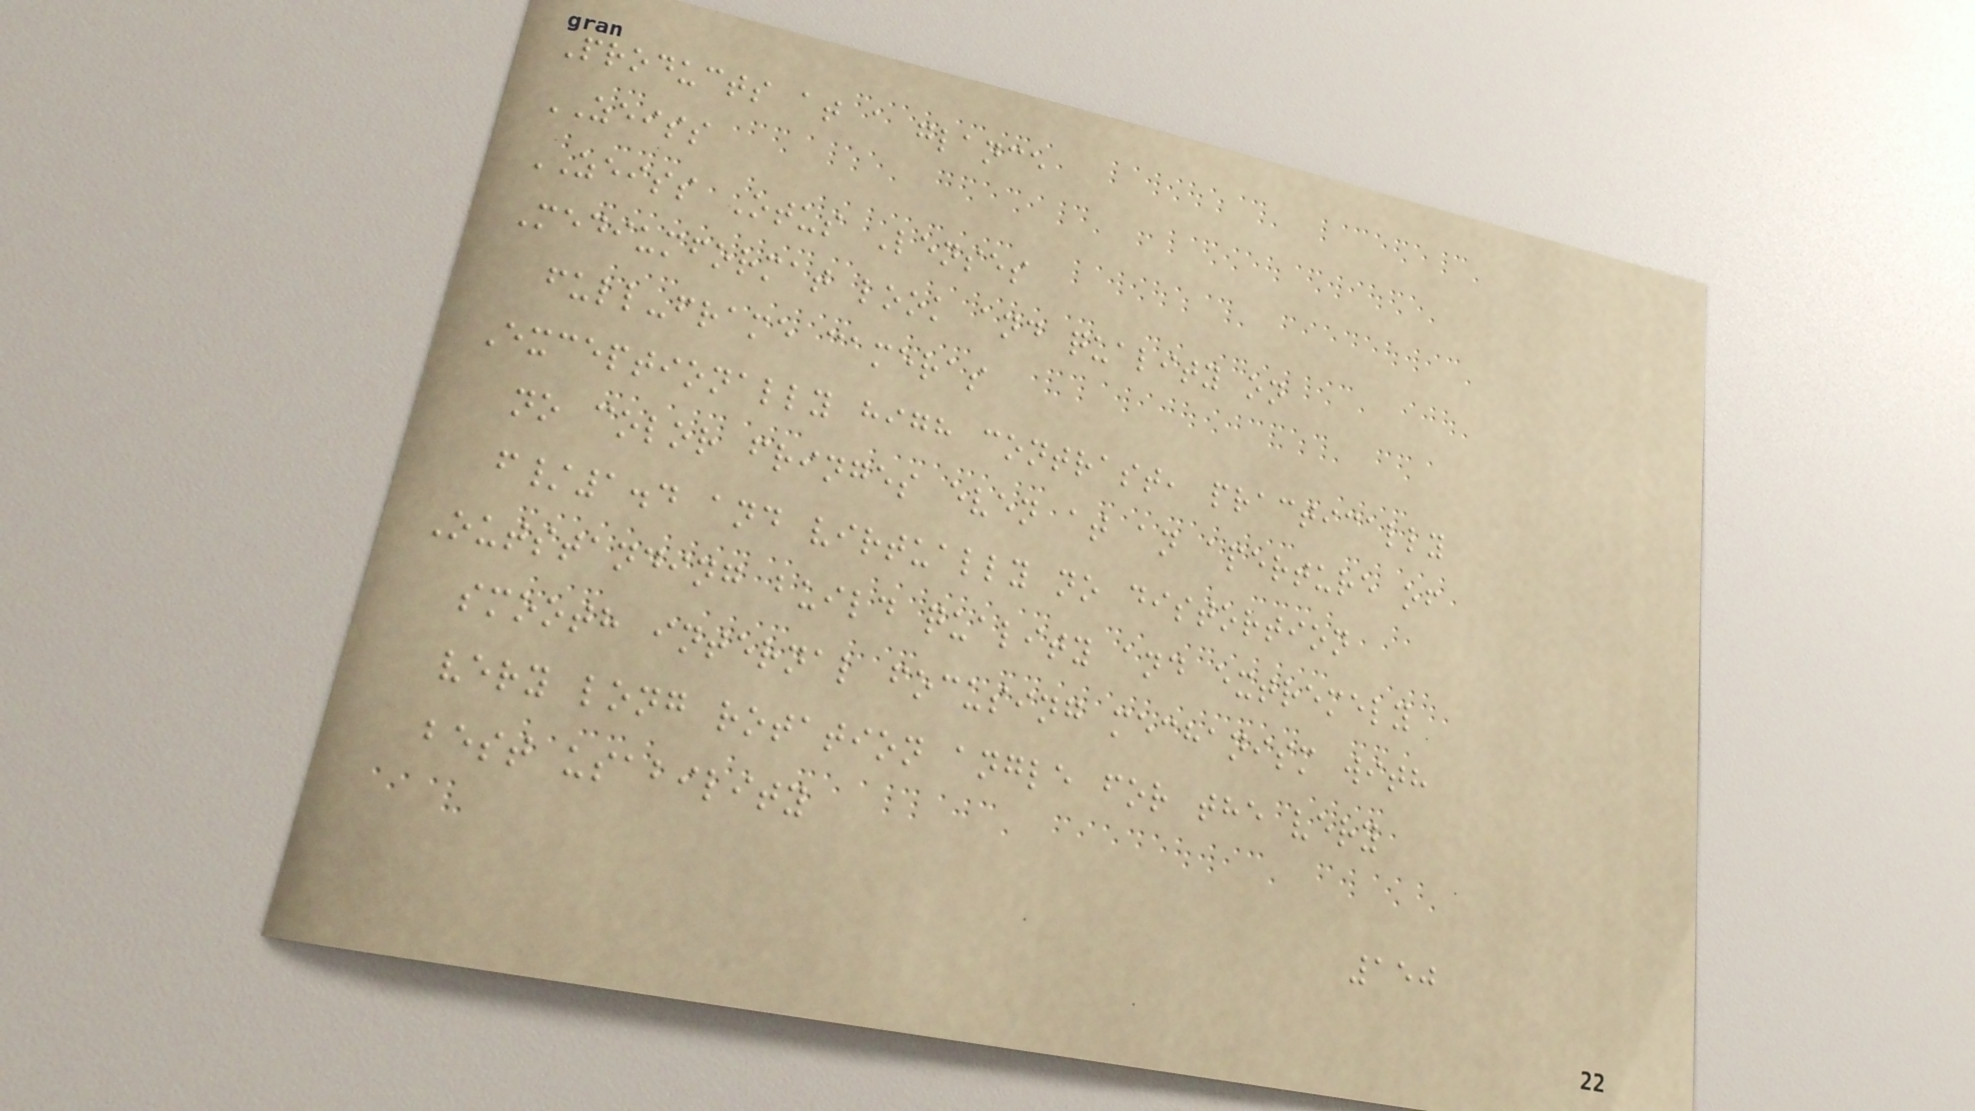Products at a glance
ZEISS
ZEISS Otus Lenses
Mediumformat look and quality on
full-frame cameras
Exceptionally high contrast, practically
no color fringes even at an aperture of
f/1.4 and virtually no distortion
Outstanding build quality and extremely
smooth internal focusing mechanism with
very long rotation angle for the very
best usability
150
